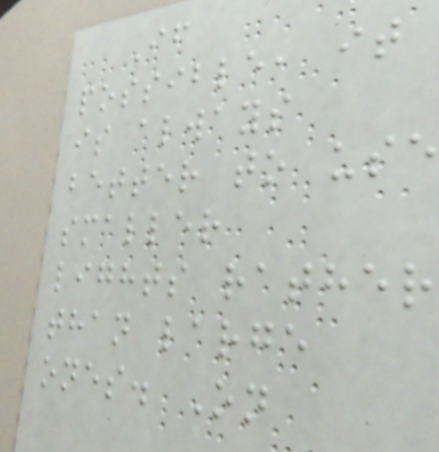If
possible, it
is always
better to use
smaller
lights rather
than large
ones. On
